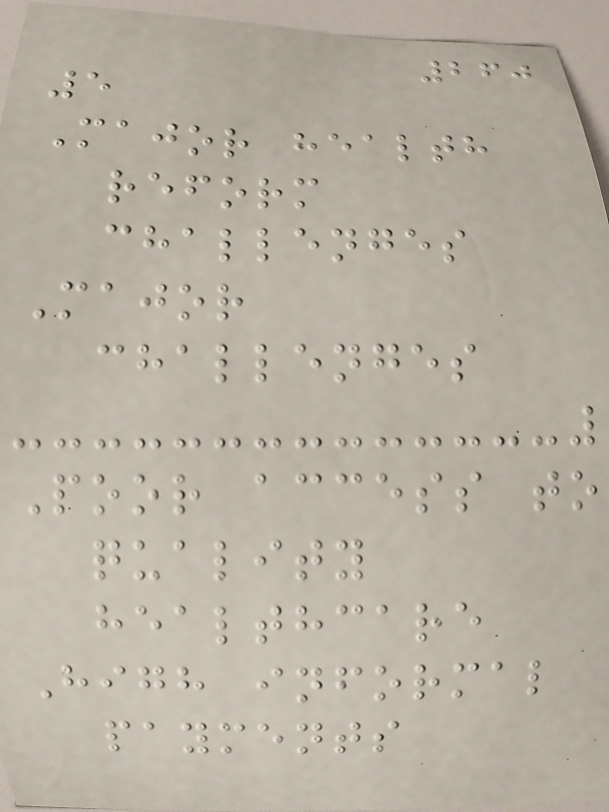260
5
Major health
reform
challenges
Major
challenges
Poor access to
quality
healthcare
High informal
payments
